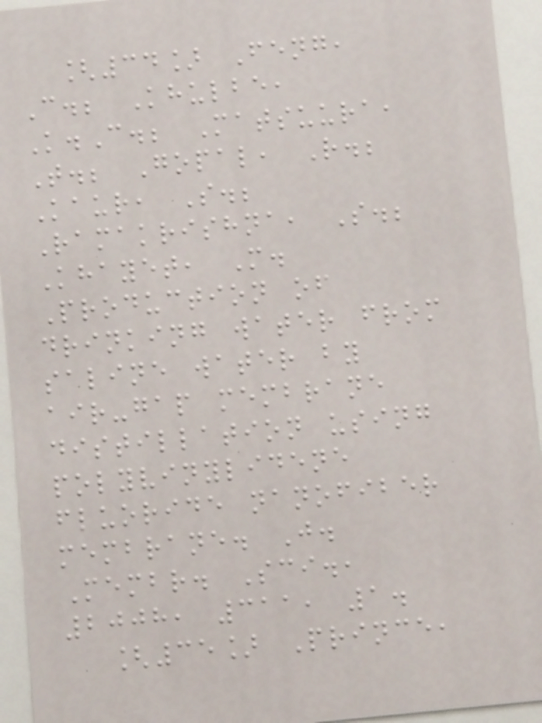[34] Feng,
C.; Khulbe,
K.C.; Matsuura,
T.; Gopal, R.;
Kaur, S.;
Ramakrishna, S.;
Khayet, M.
Production of
drinking water from
saline water by
air-gap membrane
distillation using
polyvinylidene
fluoride nanofiber
membrane. J.
Membr. Sci.,
2008, 311, 1.
[35] Prince,
